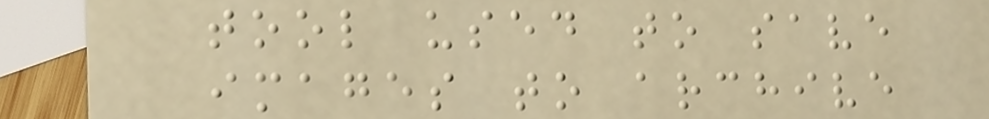tool used to save
images to archive
